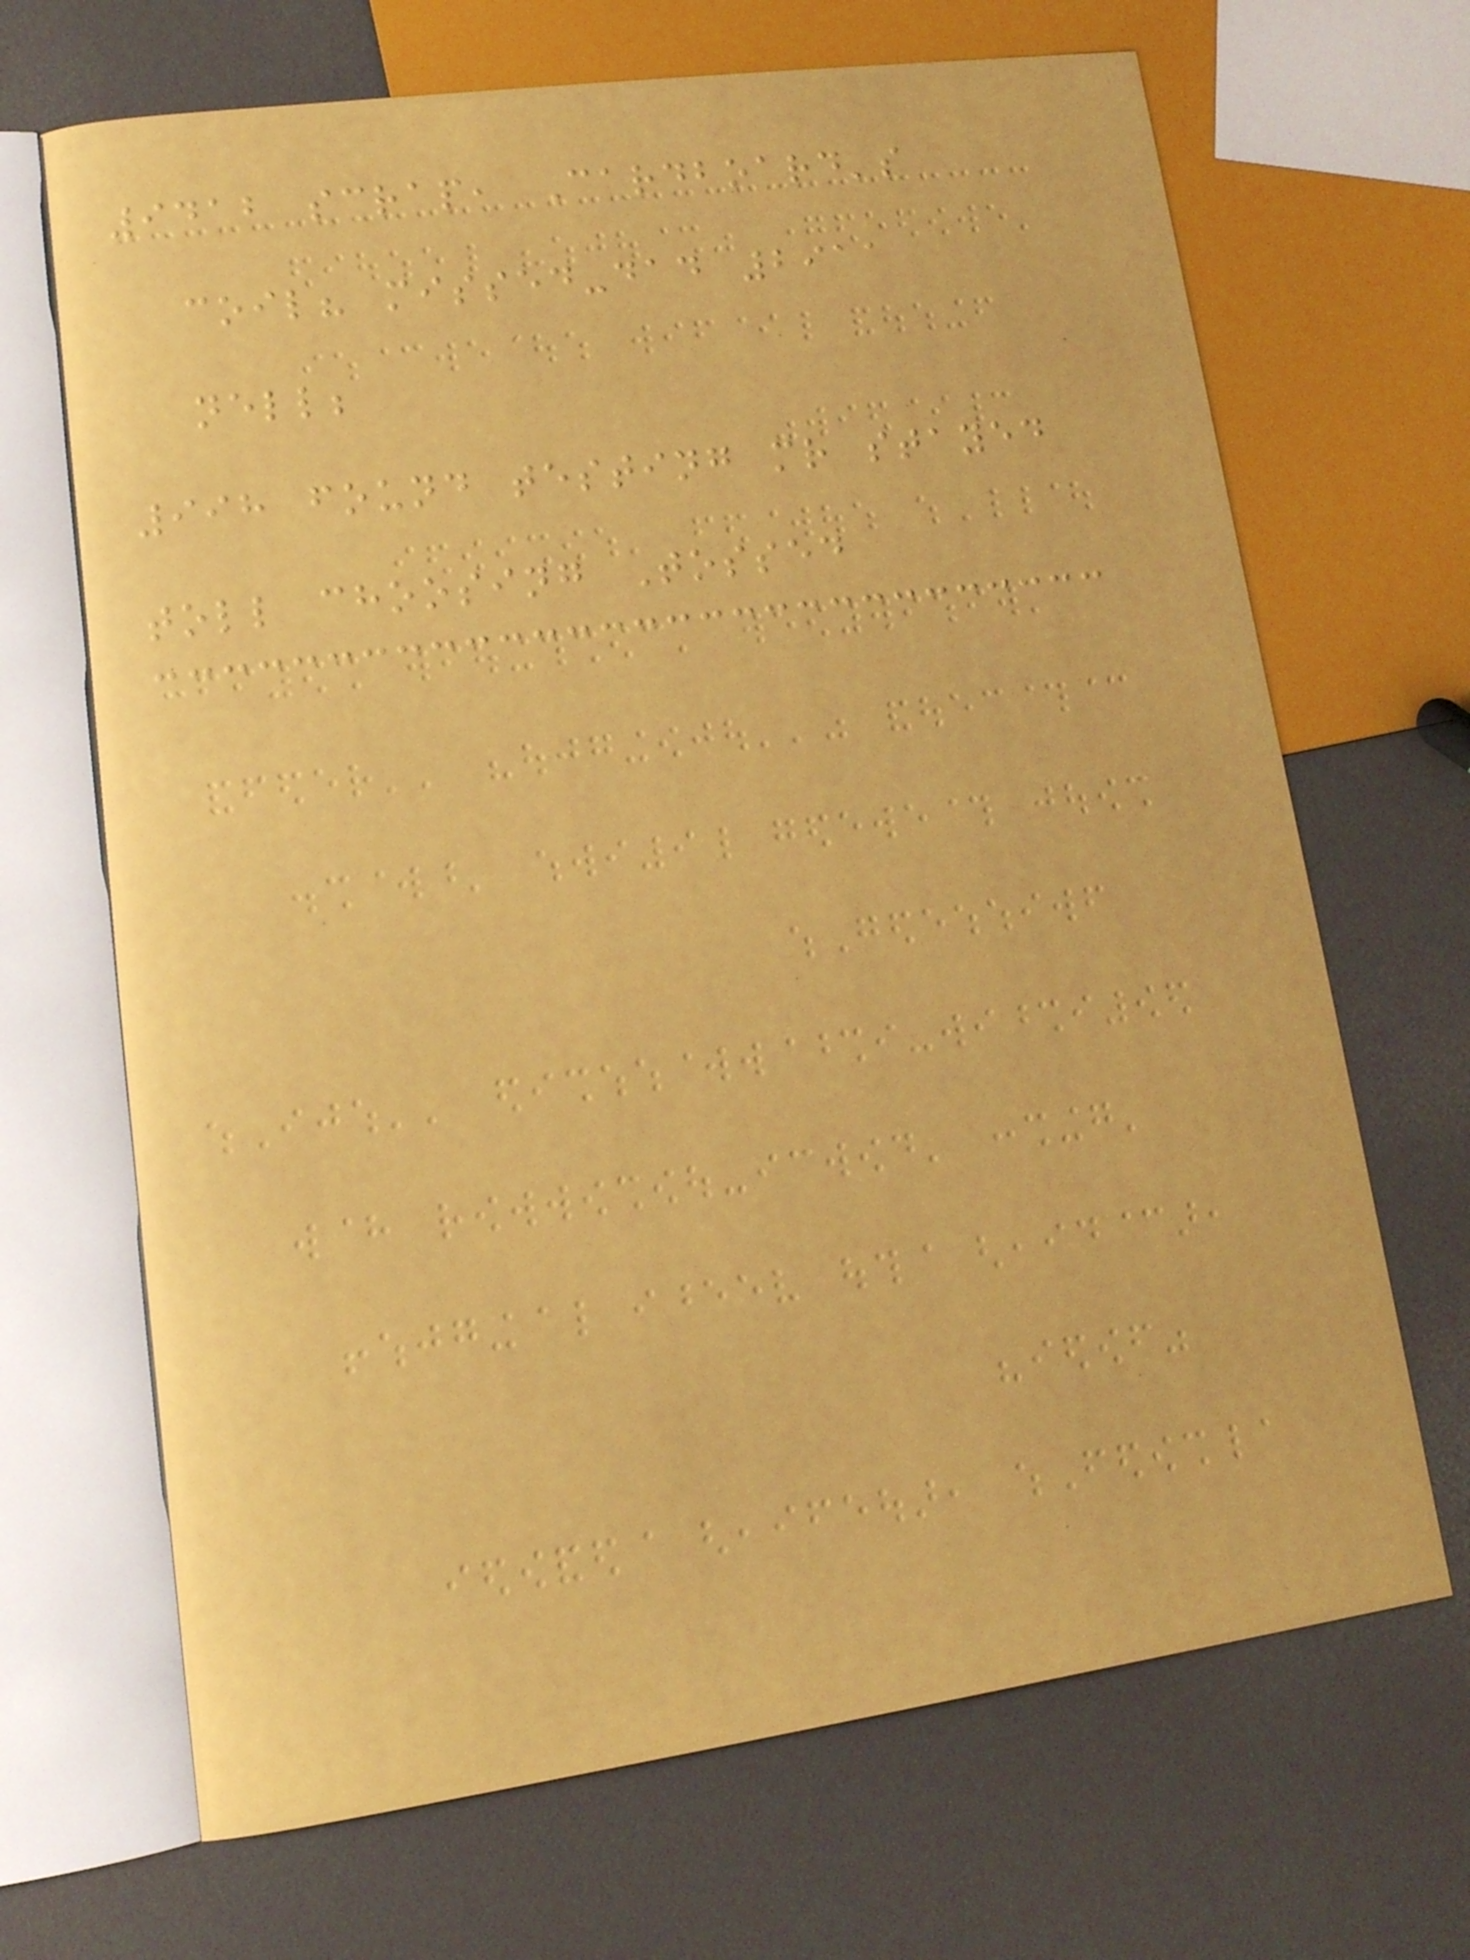9412 scrap, Cardboard's
coil? missed-dad 2911
nell;
998 found testing mr stayed
toll choosing Tossed
